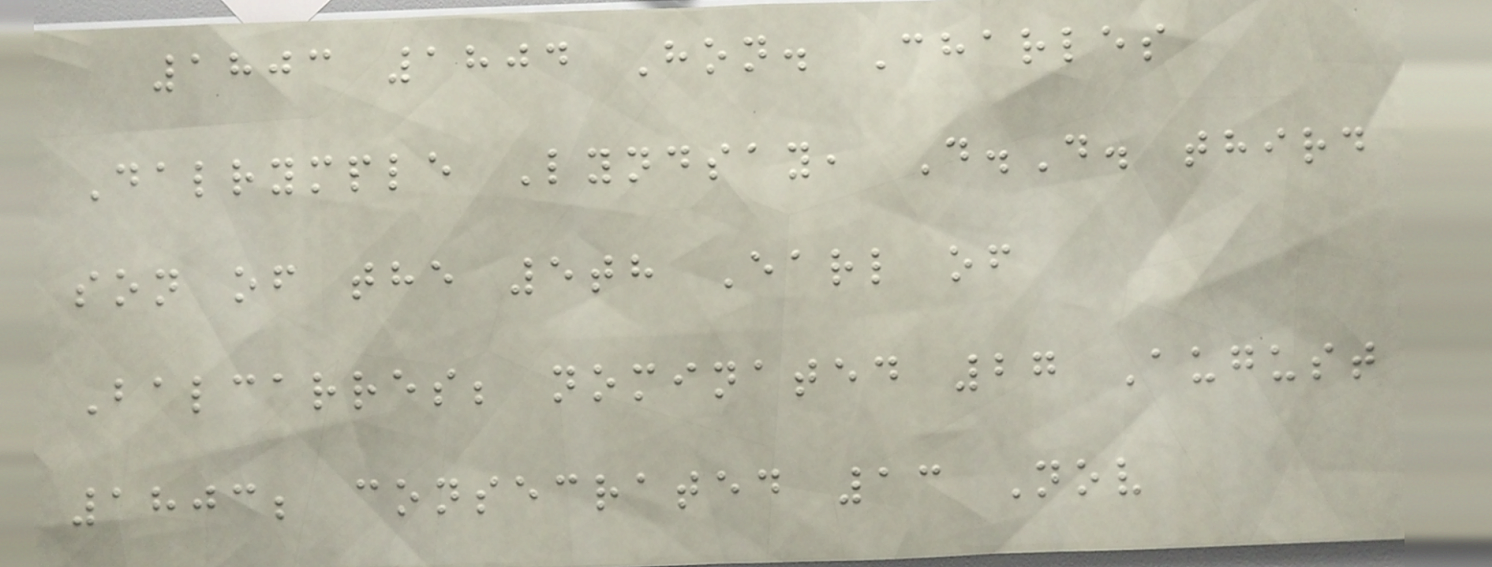1803 1804 Hon. Charles
Dalrymple Lyndsay, D.D. third
son of the 5th Earl of
Balcarres; nominated 27 August
1803; consecrated 13 Nov
